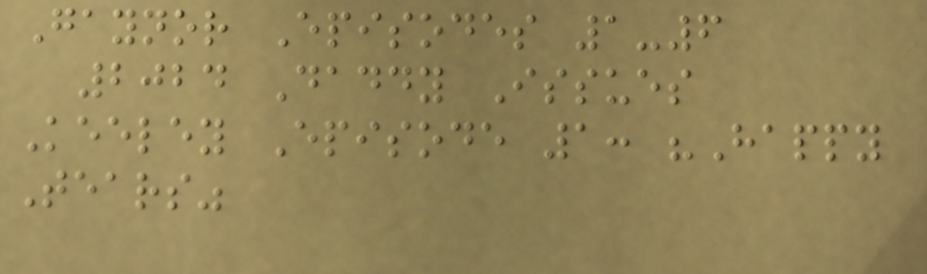Gaynor Episodes 1-6
2024 Daddy Issues
Keeley Episode 1: "Happy
Tears"
